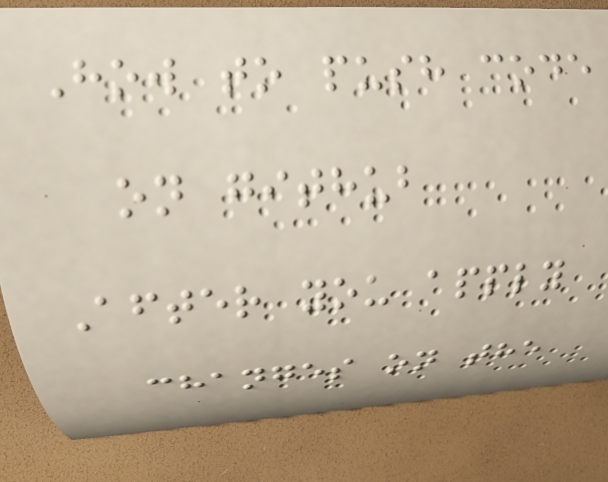How to push code
on github
After you apply
changes on the
